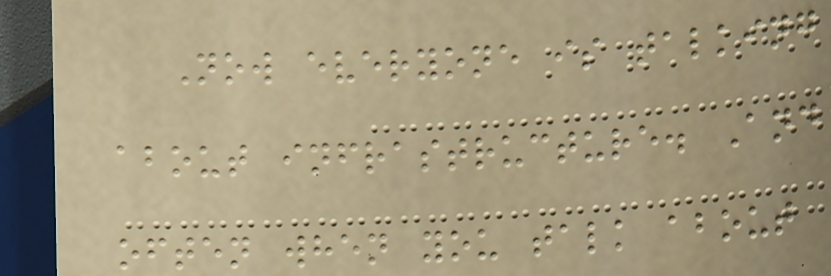Now everyone is talking
about infrastructure. And
often when you talk about
